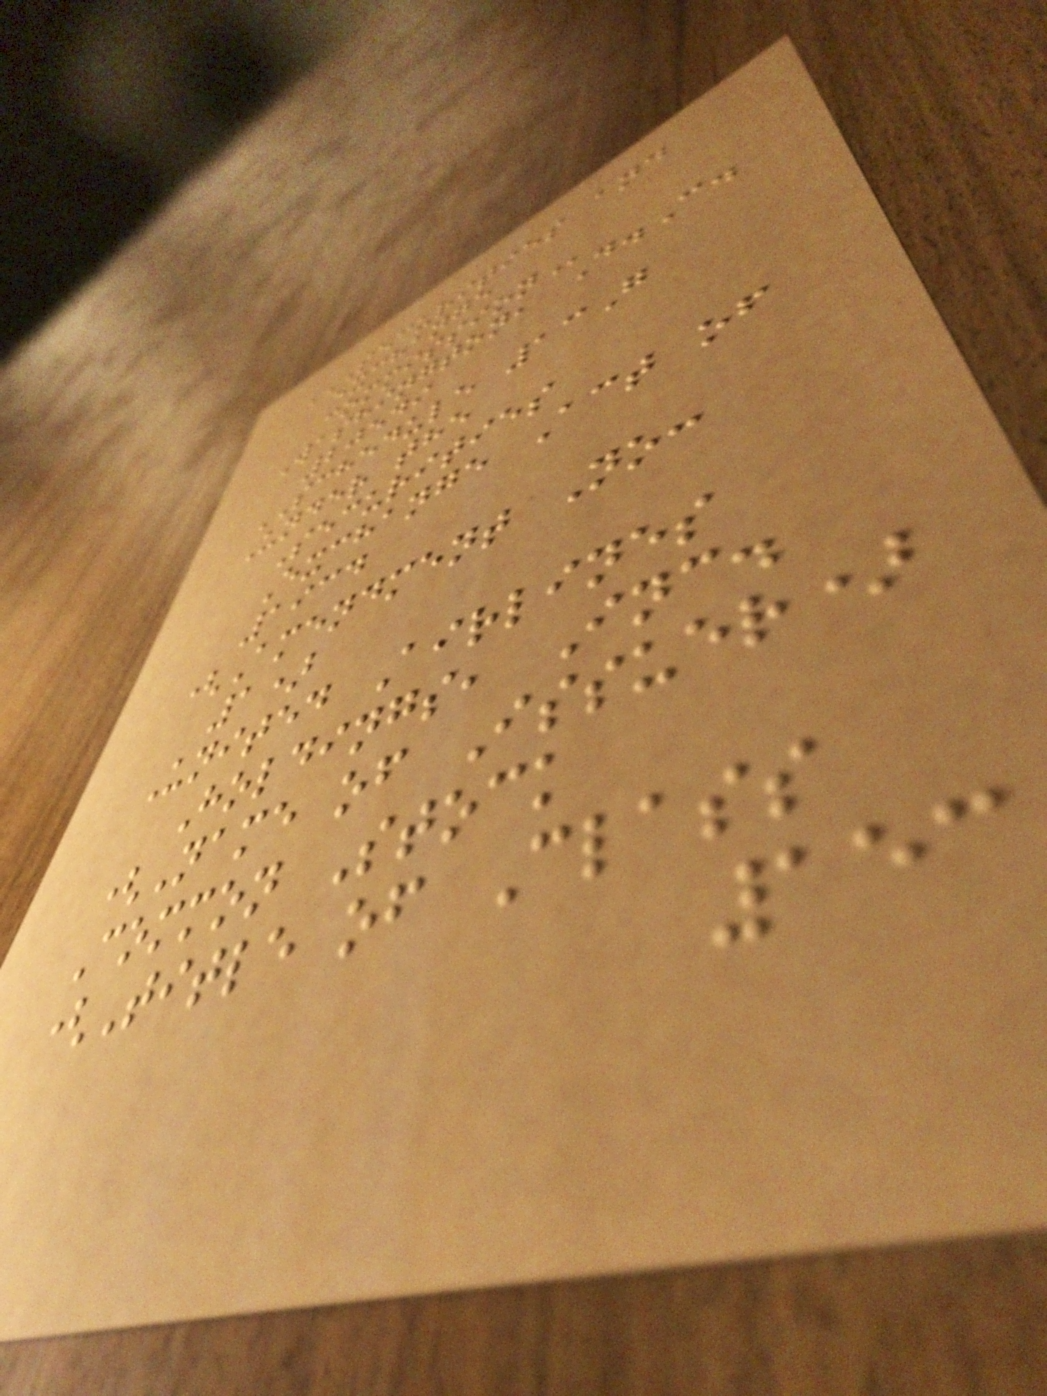SECURITIES AND
EXCHANGE
COMMISSION
Washington, D.C.
20549
SCHEDULE 13G
Under the
Securities
Exchange Act of
1934
(Amendment No:
1)
United Airlines
Holdings, Inc.
(Name of Issuer)
Common Stock
(Title of Class
153
